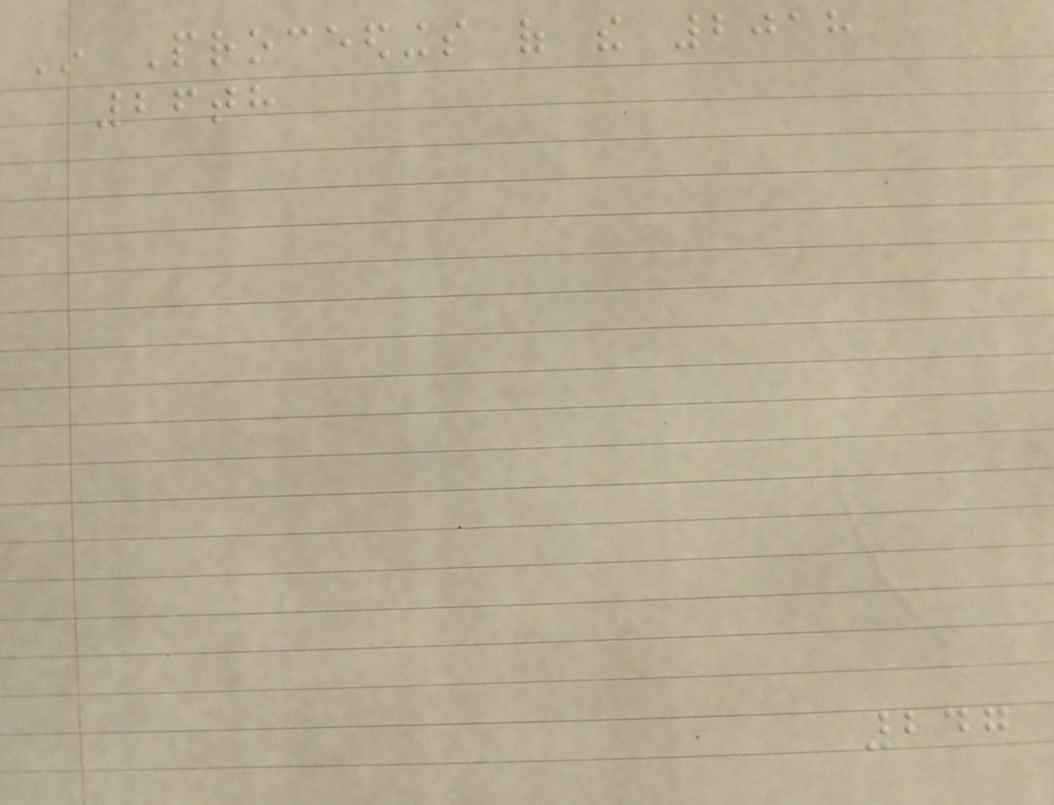In Proceedings of the 2018
26th
247
